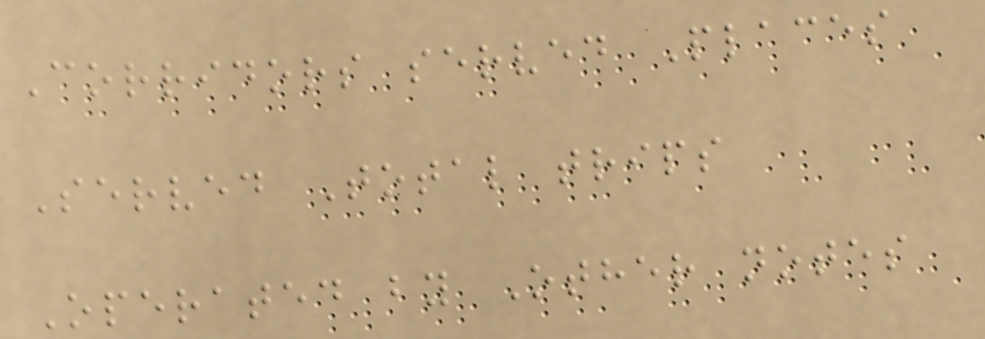Corridors served Places
Served Total trips
Operated by Other notes
